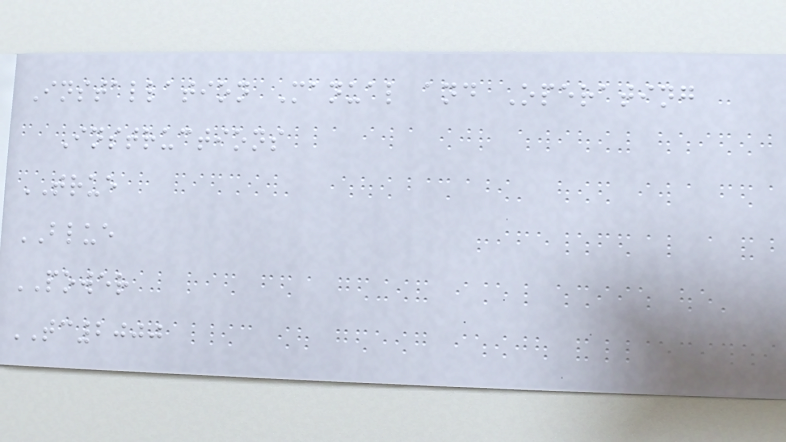Installation Manual and Operating
Instructions
TRUE
BLUE
POWER
TC2000
